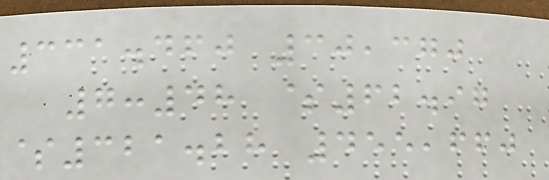331.460 30,370
7:48 $62.97
$321.28 455,660
